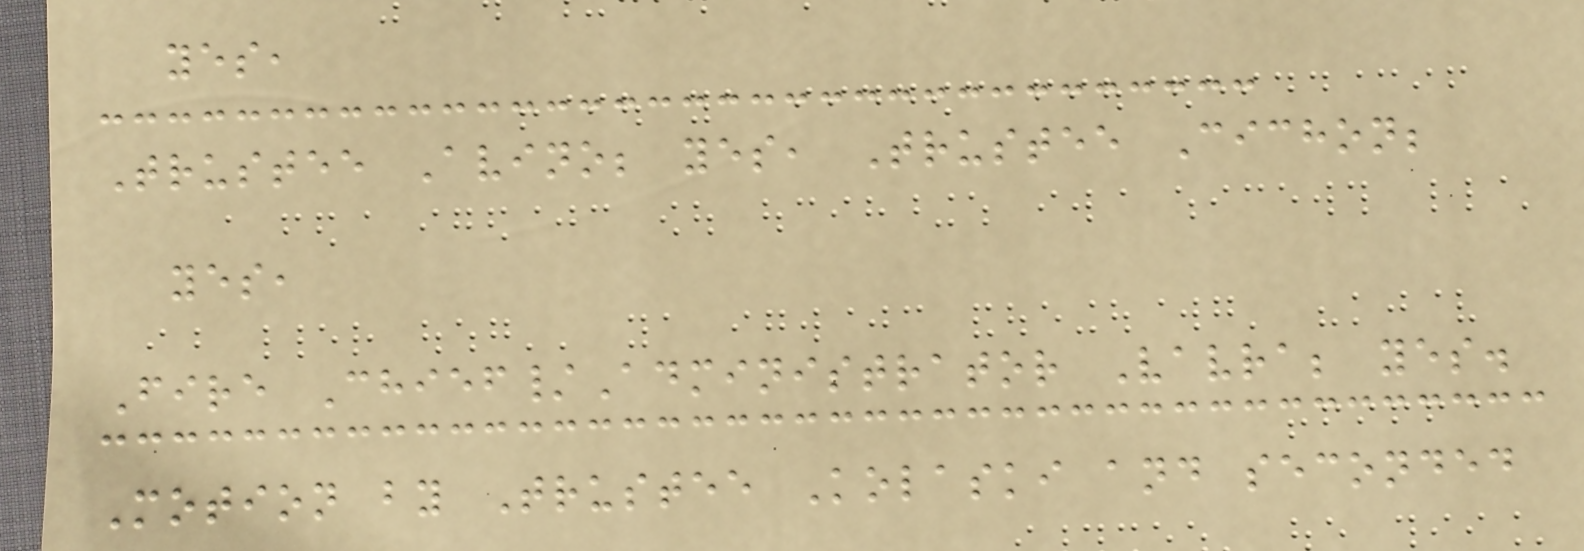yes,
Trustee Avino; yes, Trustee Cichon;
yes,
Fire Chief/Administrator Vavra; yes.
Motion by Trustee Kolaski and seconded
